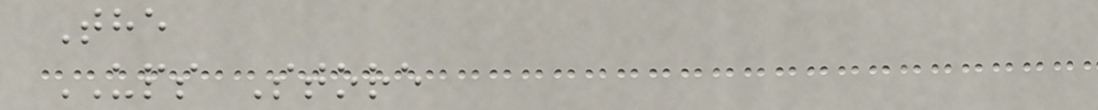The
UPS Store
